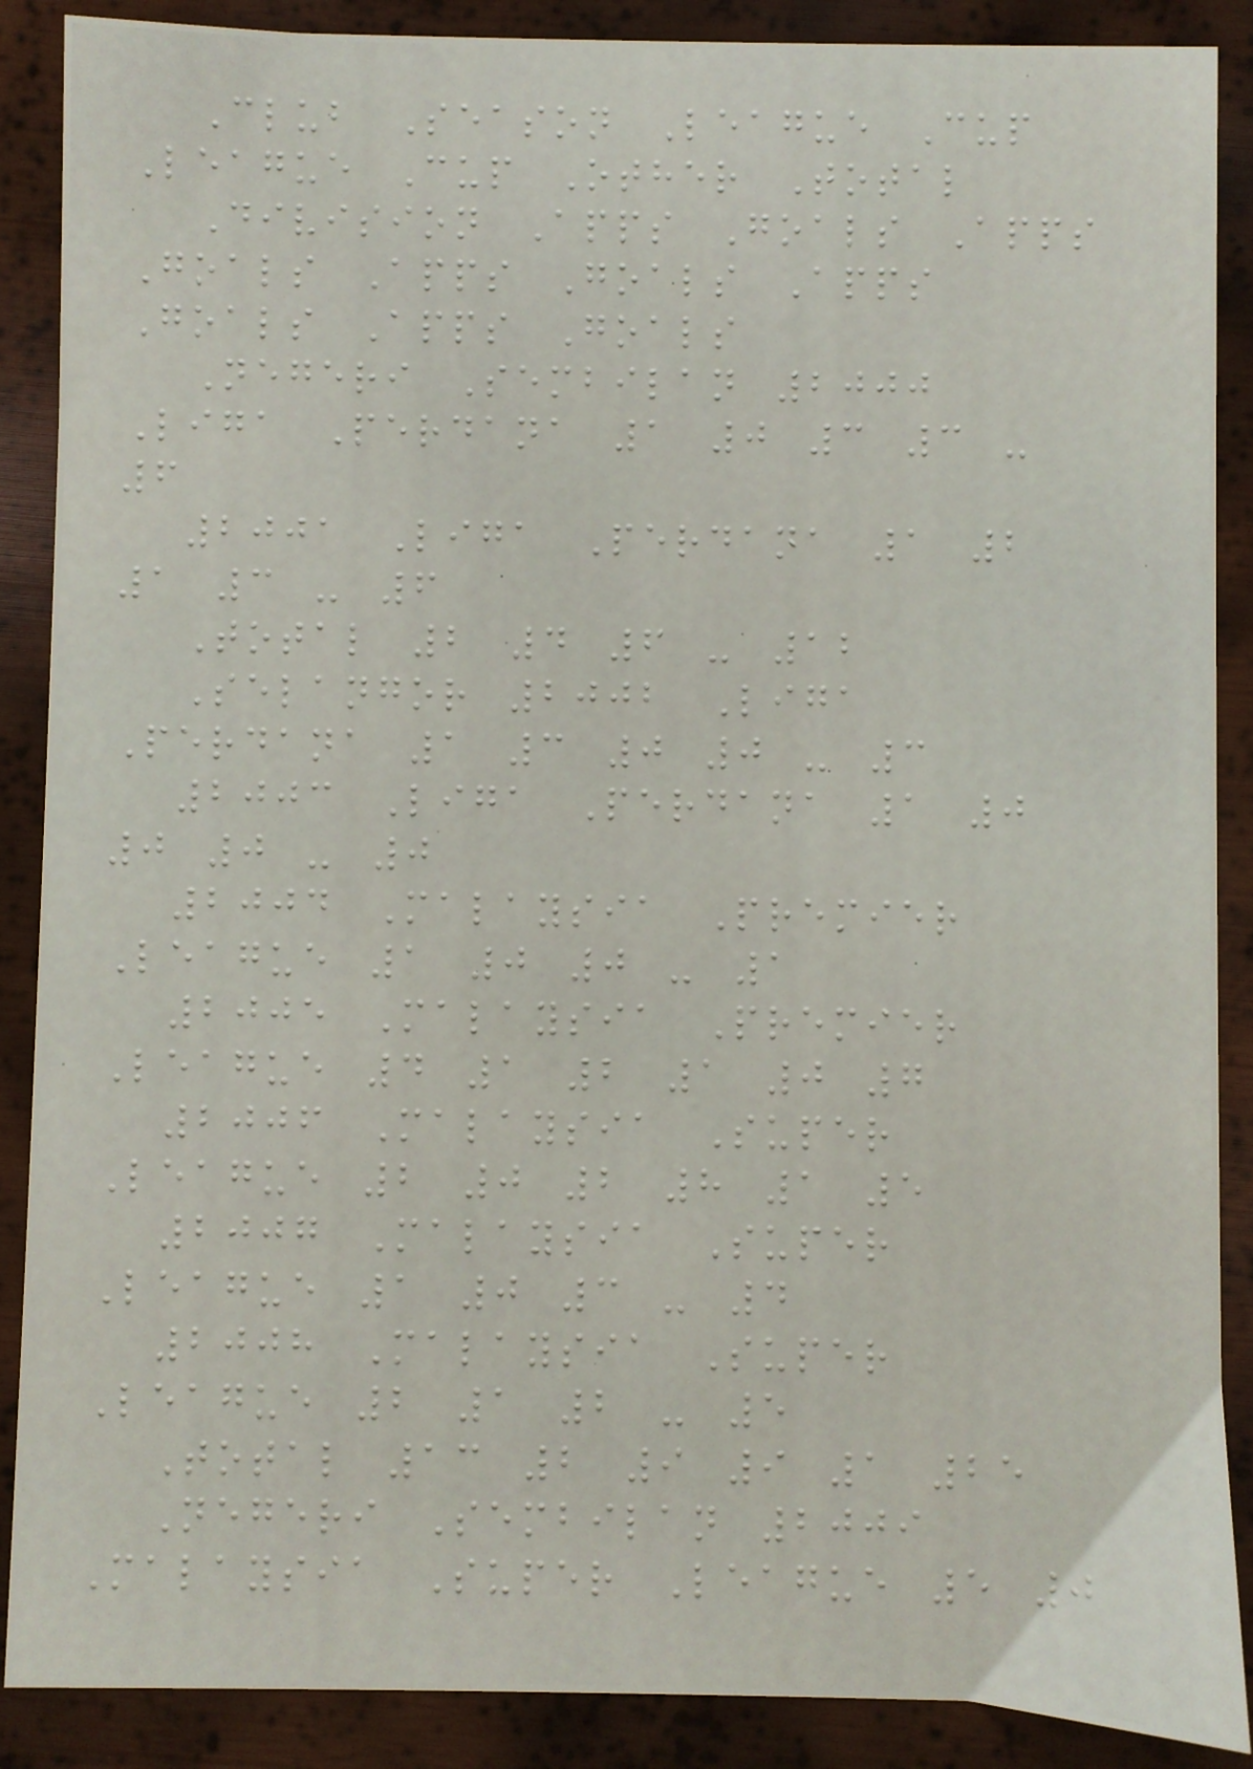Club Season League Cup
League Cup Other Total
Division Apps Goals Apps
Goals Apps Goals Apps
Goals Apps Goals
Negeri Sembilan 2000
Liga Perdana 1 0 3 3 -
6
2001 Liga Perdana 1 2
1 3 - 6
Total 2 4 6 - 12
Selangor 2002 Liga
Perdana 1 3 0 0 - 3
2003 Liga Perdana 1 0
0 0 - 0
2004 Malaysia Premier
League 1 0 0 - 1
2005 Malaysia Premier
League 4 1 2 1 0 7
2006 Malaysia Super
League 2 0 2 8 1 5
2007 Malaysia Super
League 1 0 3 - 4
2008 Malaysia Super
League 2 1 2 - 5
Total 13 2 9 9 1 25
Negeri Sembilan 2009
Malaysia Super League 5 0
